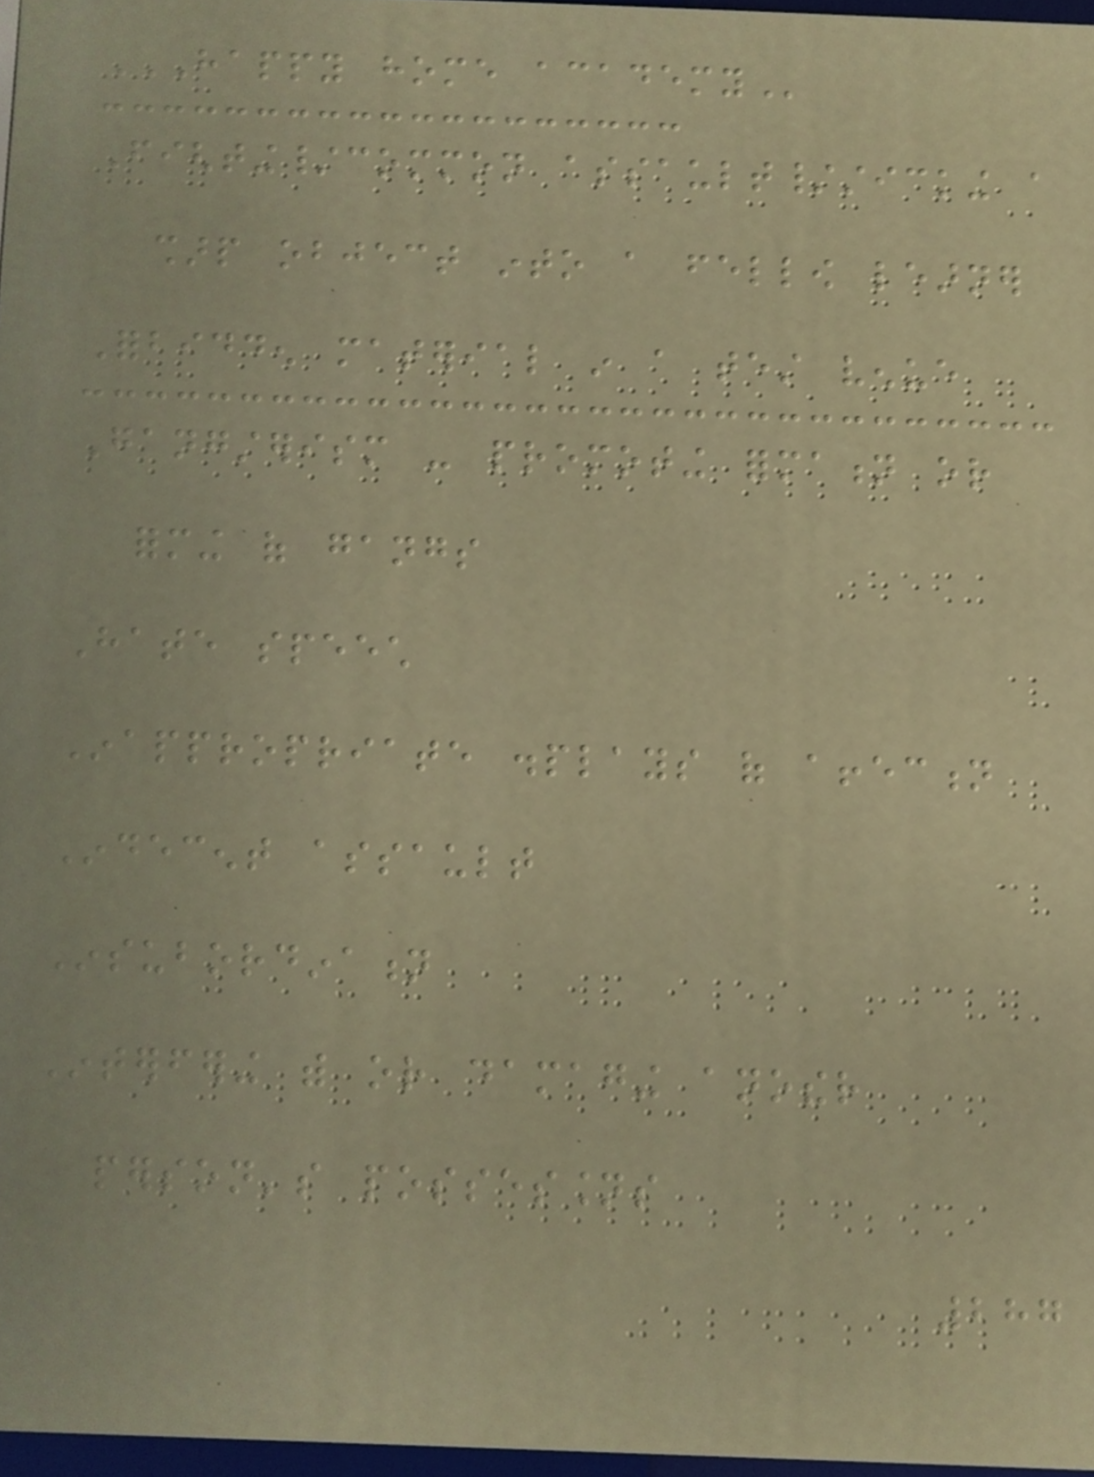HAPPY HOME ACADEMY
Fighting/common assault/sticking a
sharp object into a fellow learner
Forbidden material in a test venue
Gangsterism - promoting formation or
forming of gangs
Hate speech
Inappropriate displays of affection
Indecent assault
Insubordination
Interfering with or damaging another
person's possessions
287
